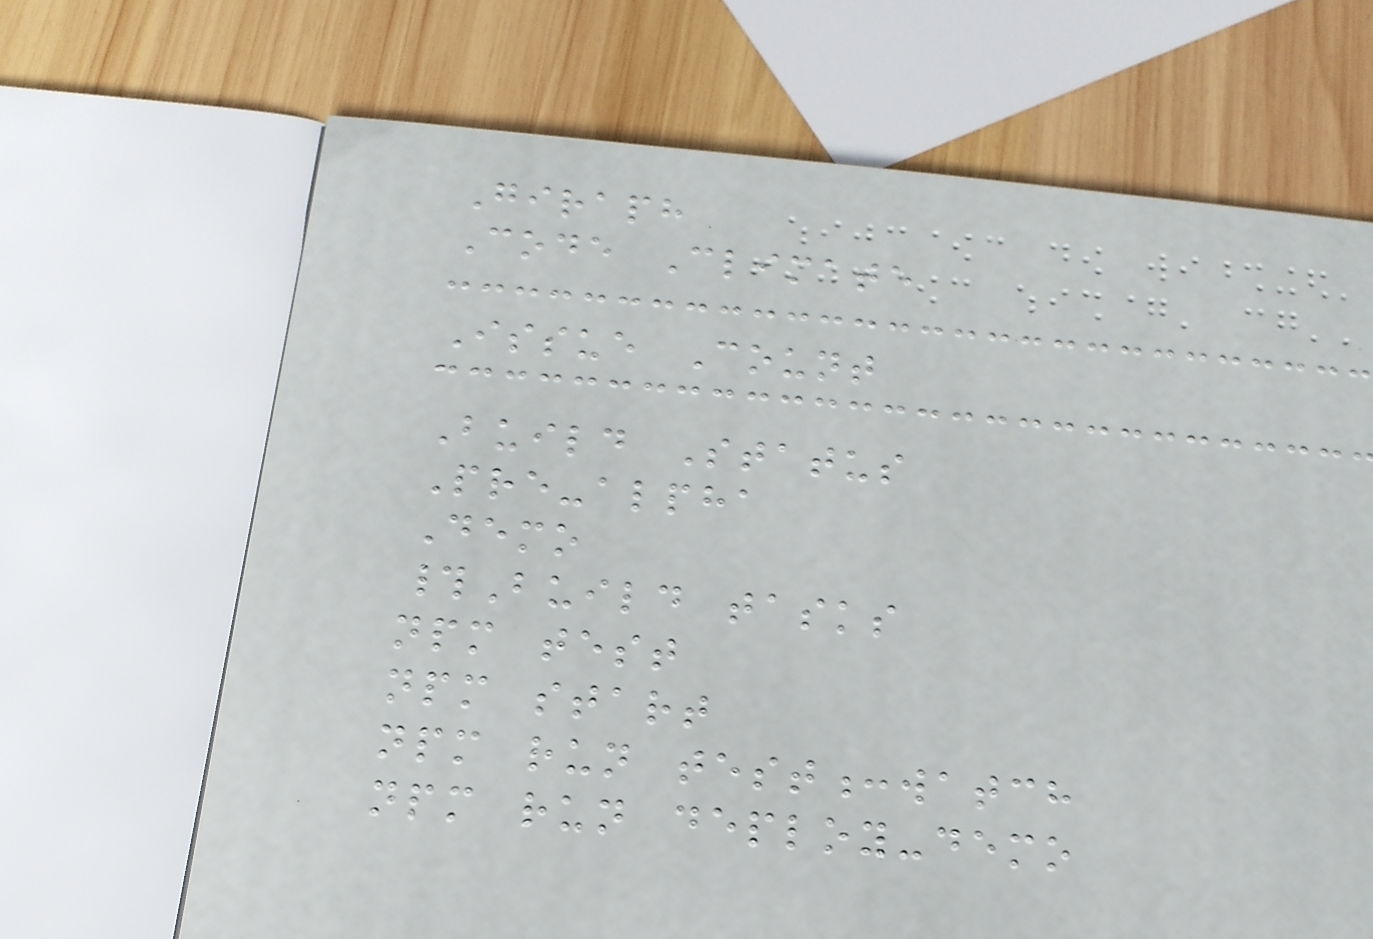Giraph
Code Climate
Issue Count
Build Status
Pre-alpha
Demo
#Build tasks
npm test
npm start
npm run test:watch
npm run deploy-demo
